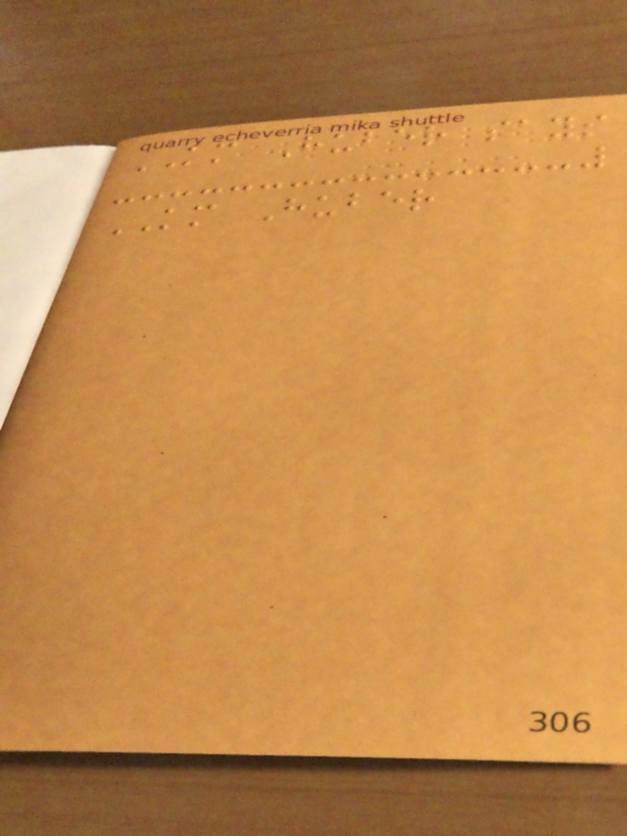KM Huber says
KM Huber
